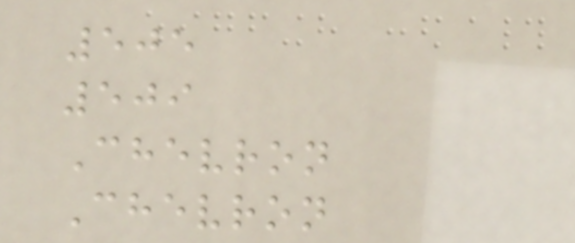505
509
Chevron
Chevron
